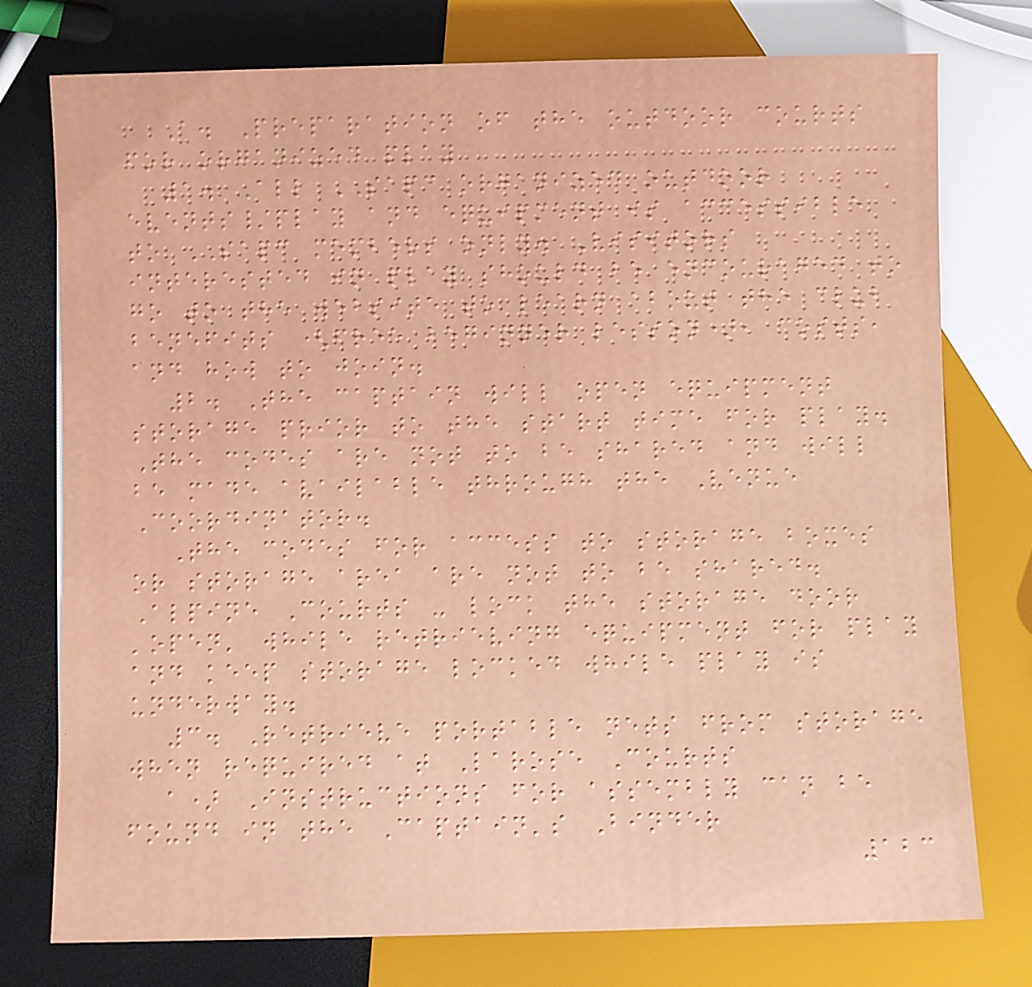A. Preparation of the outdoor courts
for organized play
1. All SAPC organized outdoor
events/play and equipment is accessible
to SAPC members only. Visitors
interested in play should be encouraged to
go to the website to learn about the club
benefits (free beginner lesson), costs,
and how to join.
2. The captain will open equipment
storage prior to the start time for play.
The codes are not to be shared and will
be made available through the Venue
Coordinator.
The codes for access to storage boxes
or storage area are not to be shared.
Alpine Courts - lock the storage door
'open' while retrieving equipment for play
and keep storage locked while play is
underway.
3. Retrieve portable nets from storage
when required at Larose Courts
a) Instructions for assembly can be
found in the Captain's Binder
123
